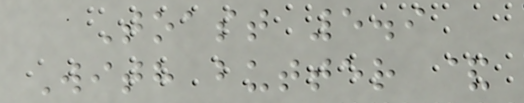Toast 5.9
With butter &
